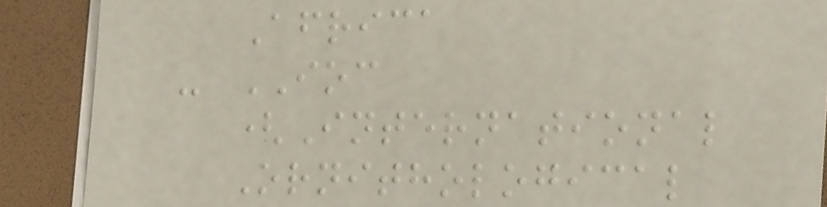Africa
- IOC
(International
Ornithological
